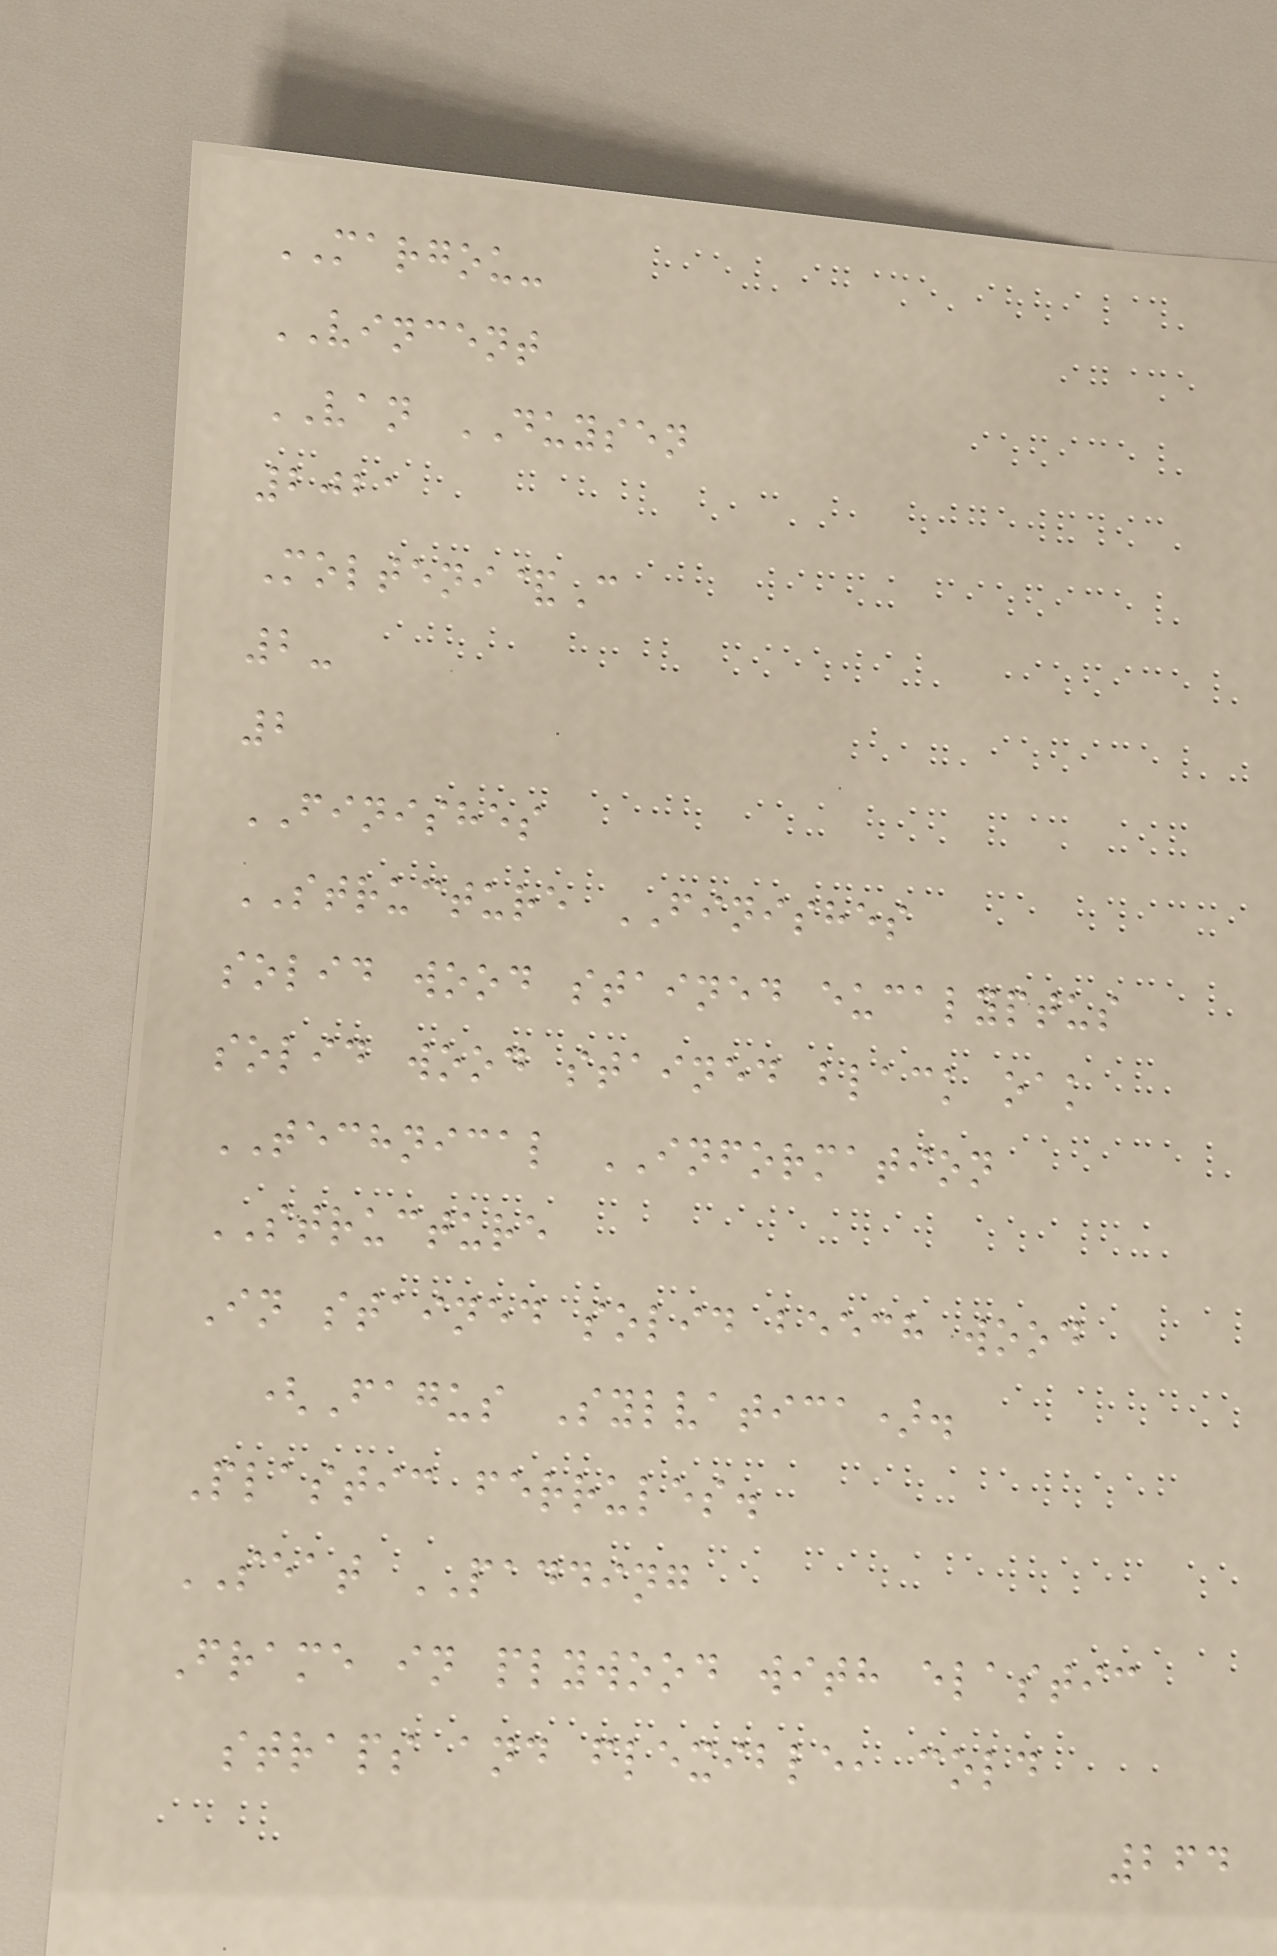MARGOU-
VINCENT
VAN DUYSEN
2021
Molteni&C
2-
2
FINISHES
STRUCTURE FINISHES
solid wood stained eucalyptus
solid wood stained black oak
TECHNICAL INFORMATION
STRUCTURE
In stained solid beech wood
(Fagus Sylvatica).
Plastic ferrules.
SEAT PADDING
Frame in plywood with elastic
straps and flexible, cold
264
